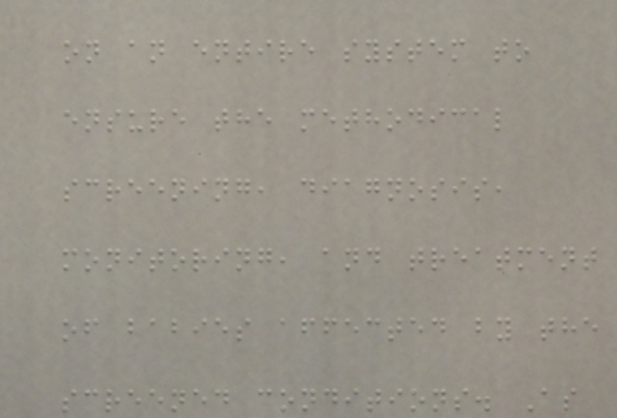on an entire system to
ensure the methodical
screening, diagnosis,
monitoring, and treatment
of babies affected by the
screened conditions. As
